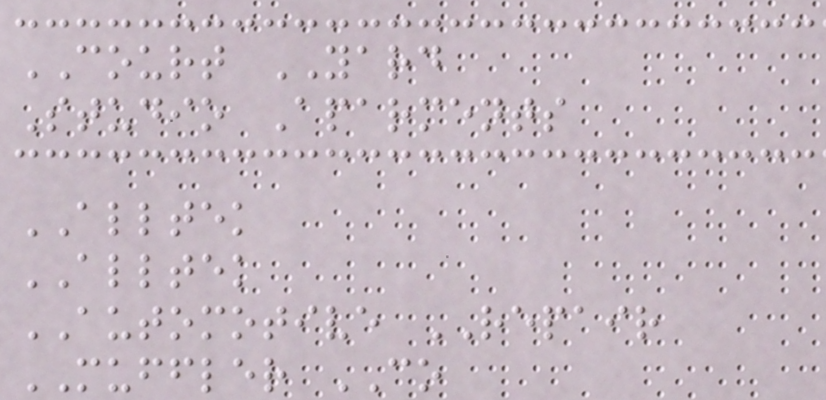COURT YARD
Studio Aparments
ALLTEK
ALLTEK
AUTOMOTIVE REPAIR
MUFFLER CO
